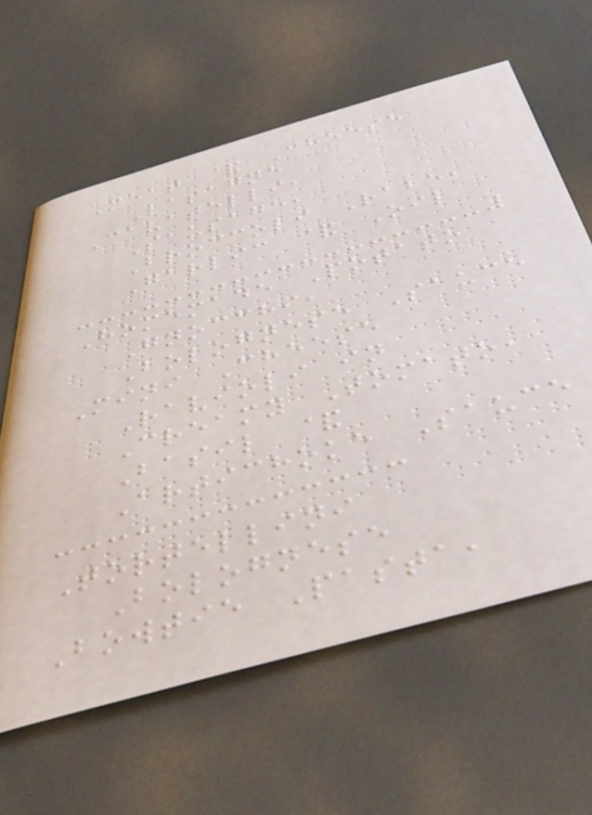Meat & Cheese
Lasagne
Cavatelli,
Sausage,
Broccoli Rabe,
Garlic & Oil
Homemade Potato
Gnocchi,
Bolognese Sauce
Mini Cheese
Ravioli in
Creamy Tomato,
Basil &
Artichoke Sauce
Tortellini
Bolognese
Bowtie Pasta,
